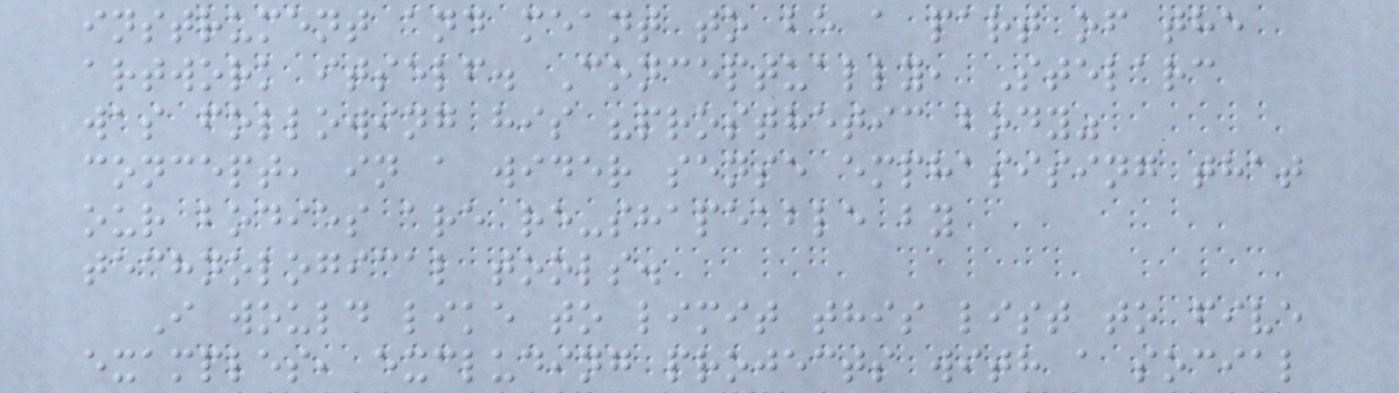instrument and meant to be a part of the
artwork itself. Conceptually, Stelarc
was following his "prosthetic body"
concept, in a wider sense emphasising that
our bodies are re-shapeable by
technological tools.
I would like to limit this list to five
examples, excluding projects with a social
